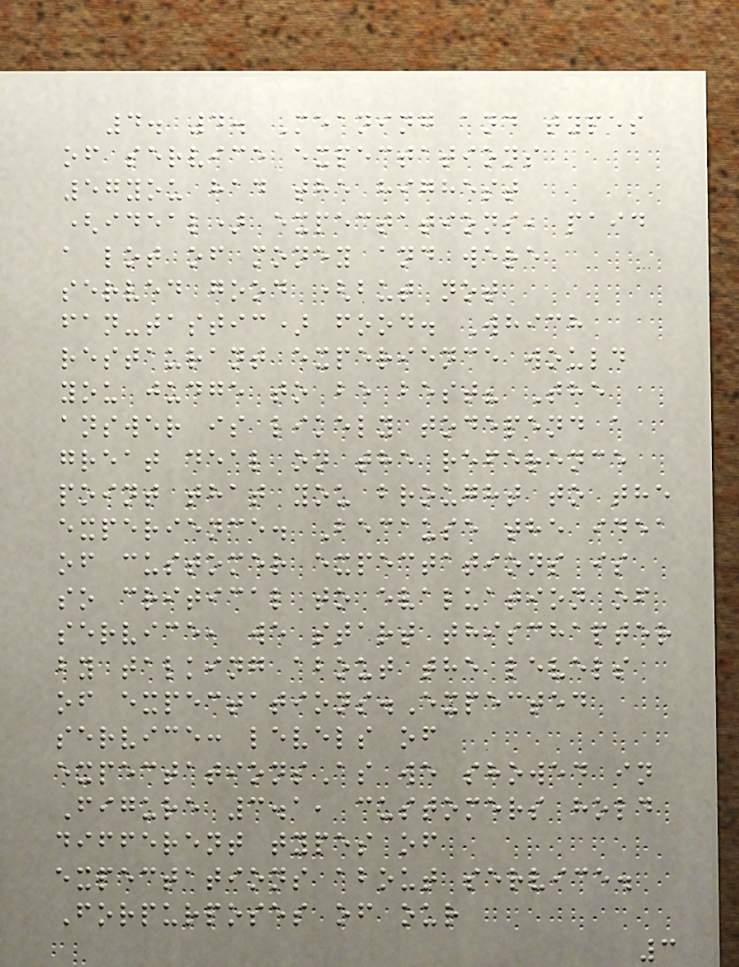4. 4. Meaning and types
of service expectations
57you had the highest
(ideal) expectations, paid
a lot of money and were
served good (but not
fan-tastic) food. Which
restaurant experience would
you judge to be best? The
answer is likely todepend a
great deal on the reference
point that you brought to the
experience. Because the idea
of customer expectations is
so critical to evaluation of
service, we start thischapter
by talking about the levels
of expectations.Expected
service: levels of
expectationsAs we showed in
Figure 3.1, customers hold
different types of
expectations about service.
Forpurposes of our
3
